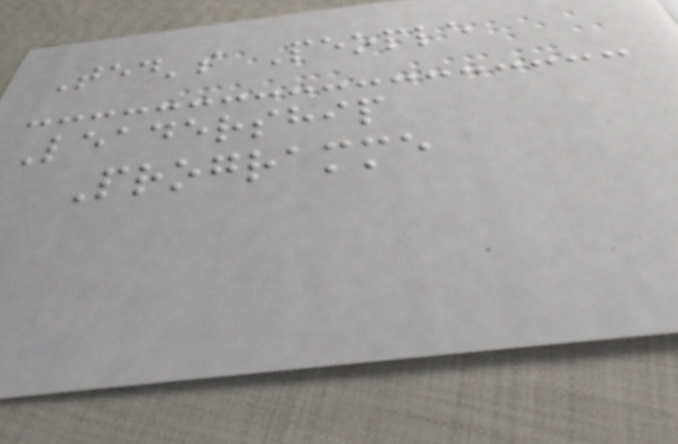Ted's People
Leadership
Programme
